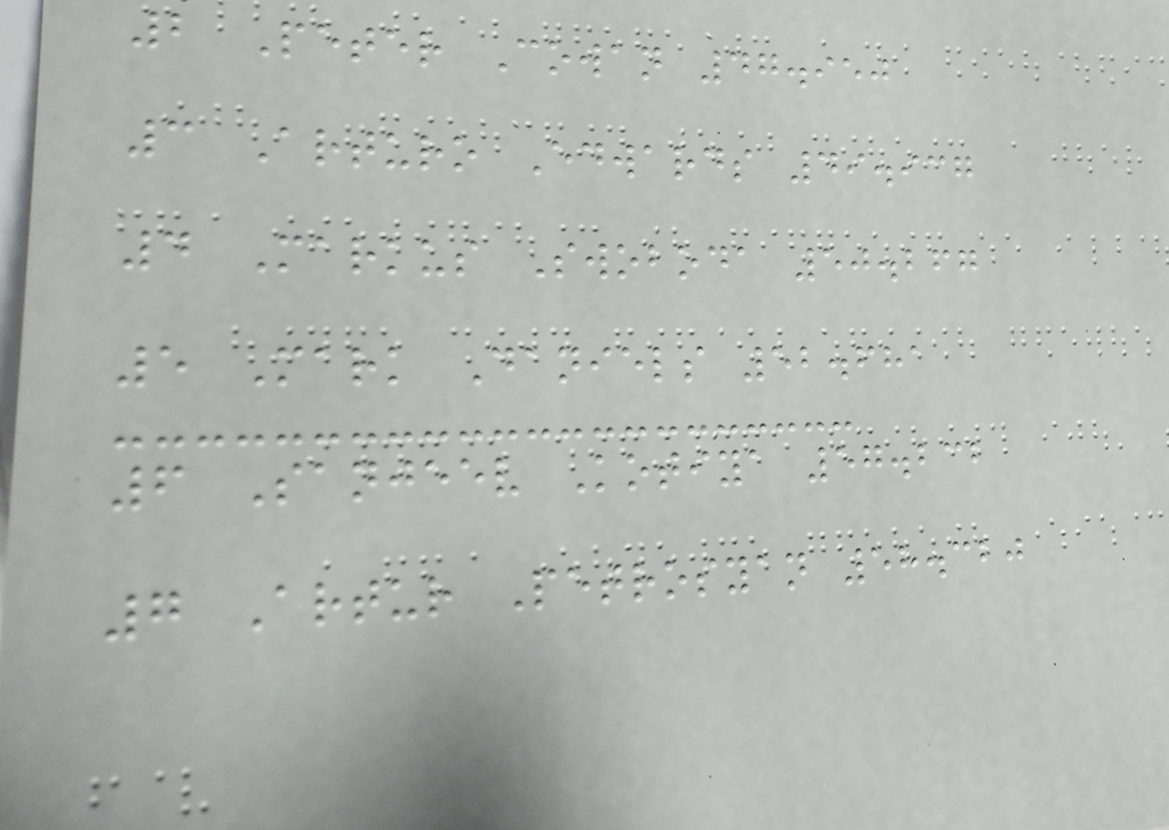2 Peter Cowan 47.950
3 Arturo Edwards 49.937
4 Markus Swoboda 50.267
5 Mark Daniels 52.681
6 Sanjeev Kotiya 57.232
7 Artur Petrosyan 58.320
